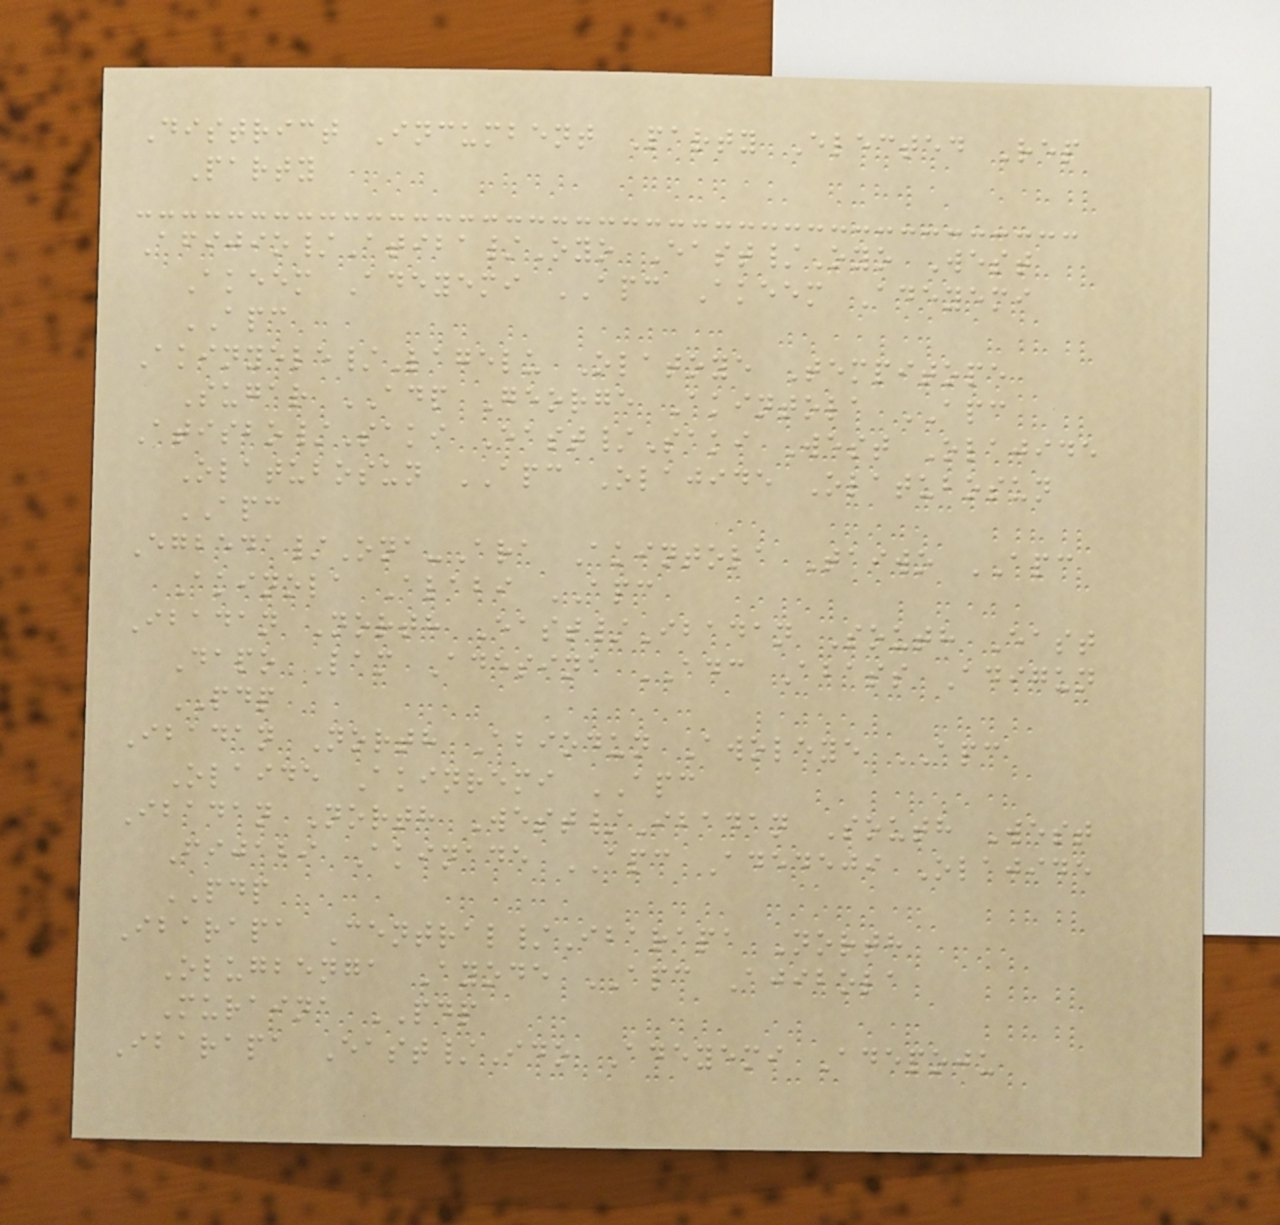District Incumbent Party Elected Rep
Party
Afijio/Atiba/Oyo East/Oyo West
Akeem Adeyemi APC Akeem Adeyemi
APC
Akinyele/Lagelu Olatoye Tempitope
Sugar ADP George Akintola APC
Atisbo/Saki East/Saki West Olajide
Olatubosun APC Olajide Olatubosun
APC
Egbeda/Ona-Ara Akintola Taiwo APC
Akinola Alabi APC
Ibadan North East/Ibadan South East
Dapo Lam Adesina ADC Abass Adigun
PDP
Ibadan North Abiodun Awoleye APC
Olaide Akinremi APC
Ibadan North West/Ibadan South West
Fijabi Akinade APC Adedeji Olajide
PDP
Ibarapa Central/Ibarapa North
Olugbenga Ayode APC Ajibola
Muraina PDP
Ibarapa East/Ido Adeyemi Adepoju
